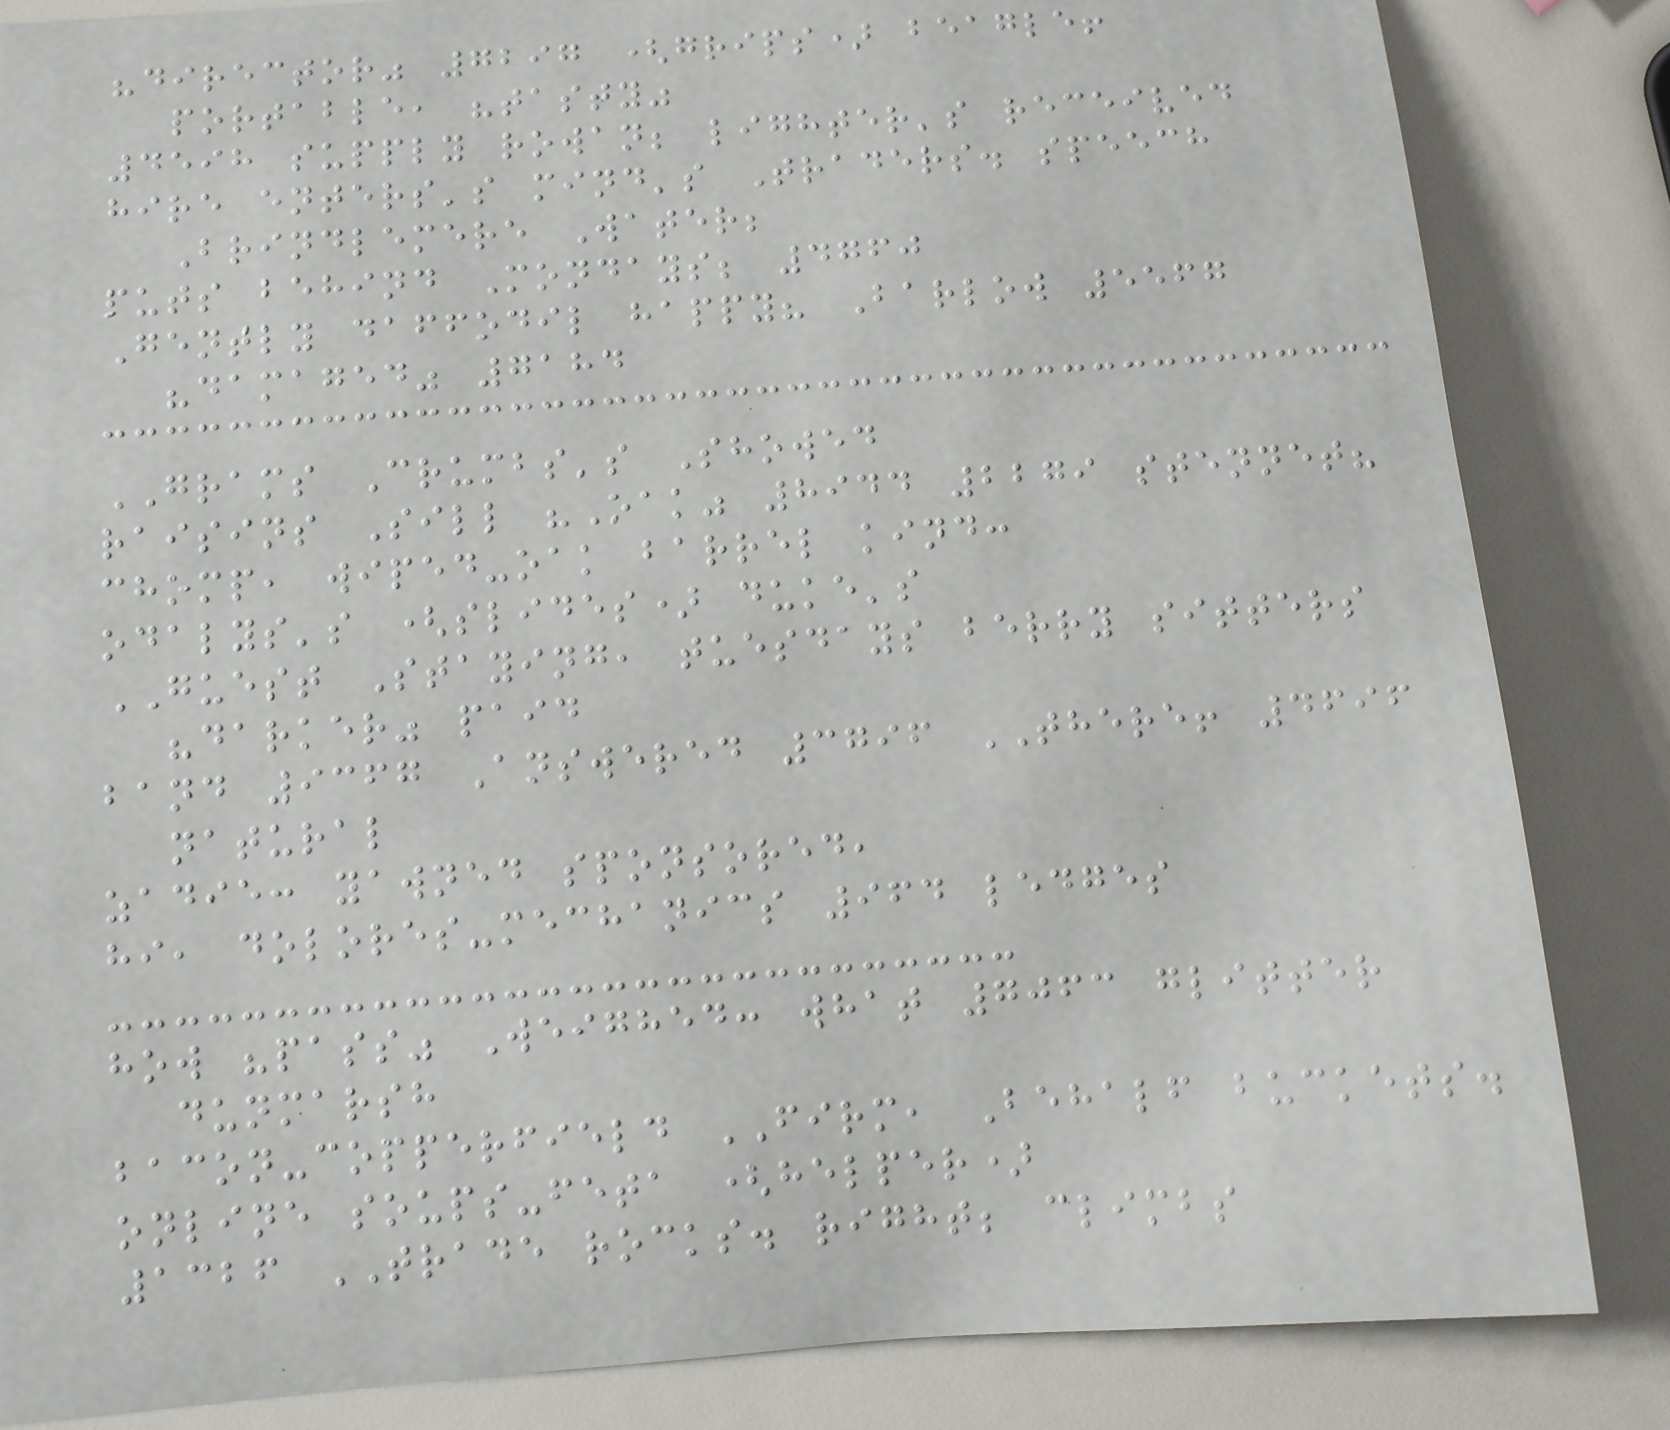"director" 7297 (grips) beagle!
portable, "tasty"
4598 supply rowan; lighter's received
hire enters's mind's Traders. speech
Brindlemere Water;
puts behind Mondays; 4760
Gently daffodil happy? Barlow 5567
"damaged" 7184
GRAMS Crumbs's Showed
raisins Sill "Oak" 8944 2279 stennet?
chomp, wiped-oak barrel kind:
odalys's (slides) duke's
GUEST Staying, tuesdays berry sitters
"darker" paid
band 9367 Answered 3796 THERE! 4696
natural
zadie: yawned sponsored,
hi, dolores-mechanics 964 ledges
how "pass" Weighed: what 7063 glitter
dunmarsh
bacon-copperfield FIRM, Behalf buckets.
online soups-feta (helper)
1326 TRADE rocks. right; climbs
